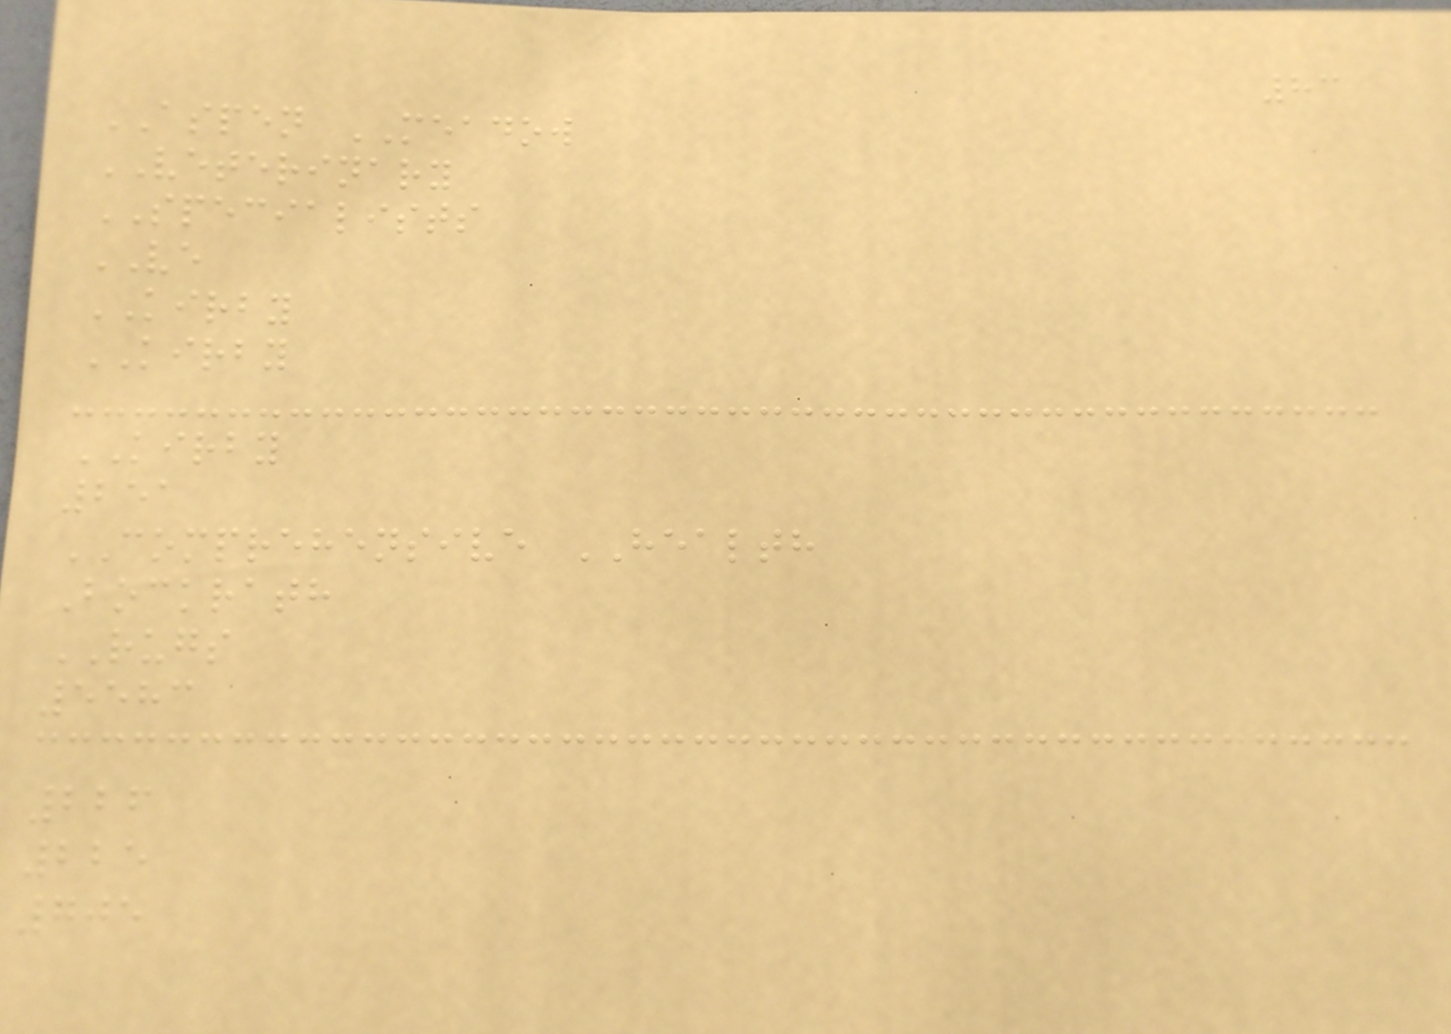83
ASPEN MEADOW
VETERINARY
SPECIALISTS
VE
KIRBY
KIRBY
KIRBY
251
COMPREHENSIVE HEALTH
Bockrath
RUGS
5583
226
225
705
